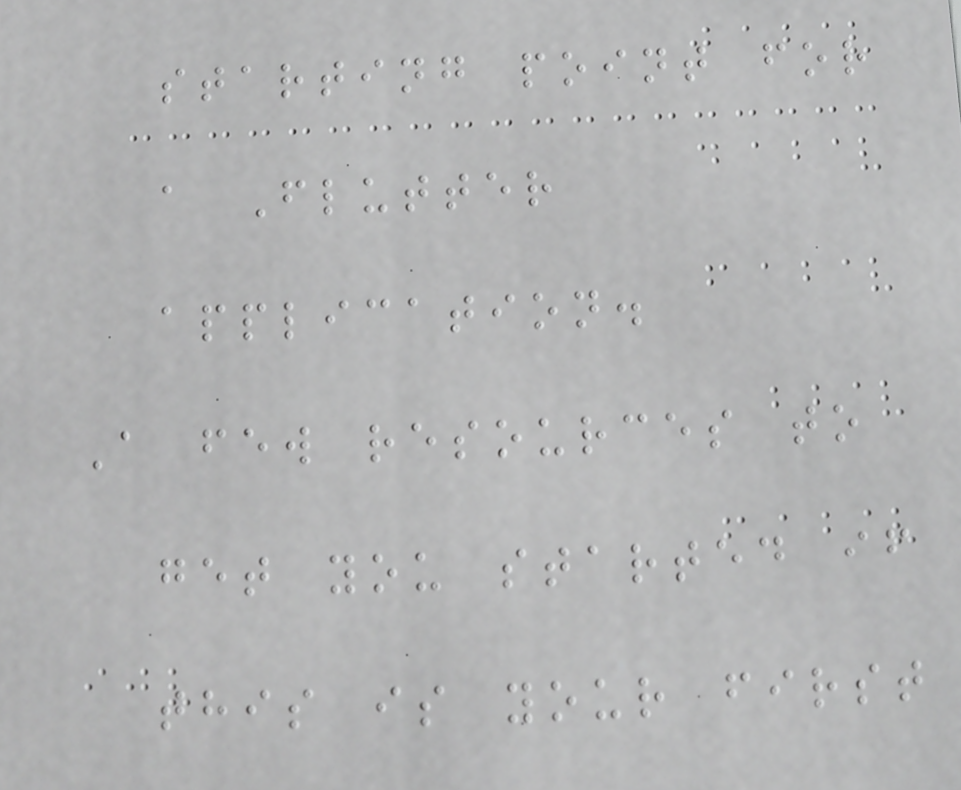starting point for
a Flutter
application.
A few resources to
get you started if
this is your first
